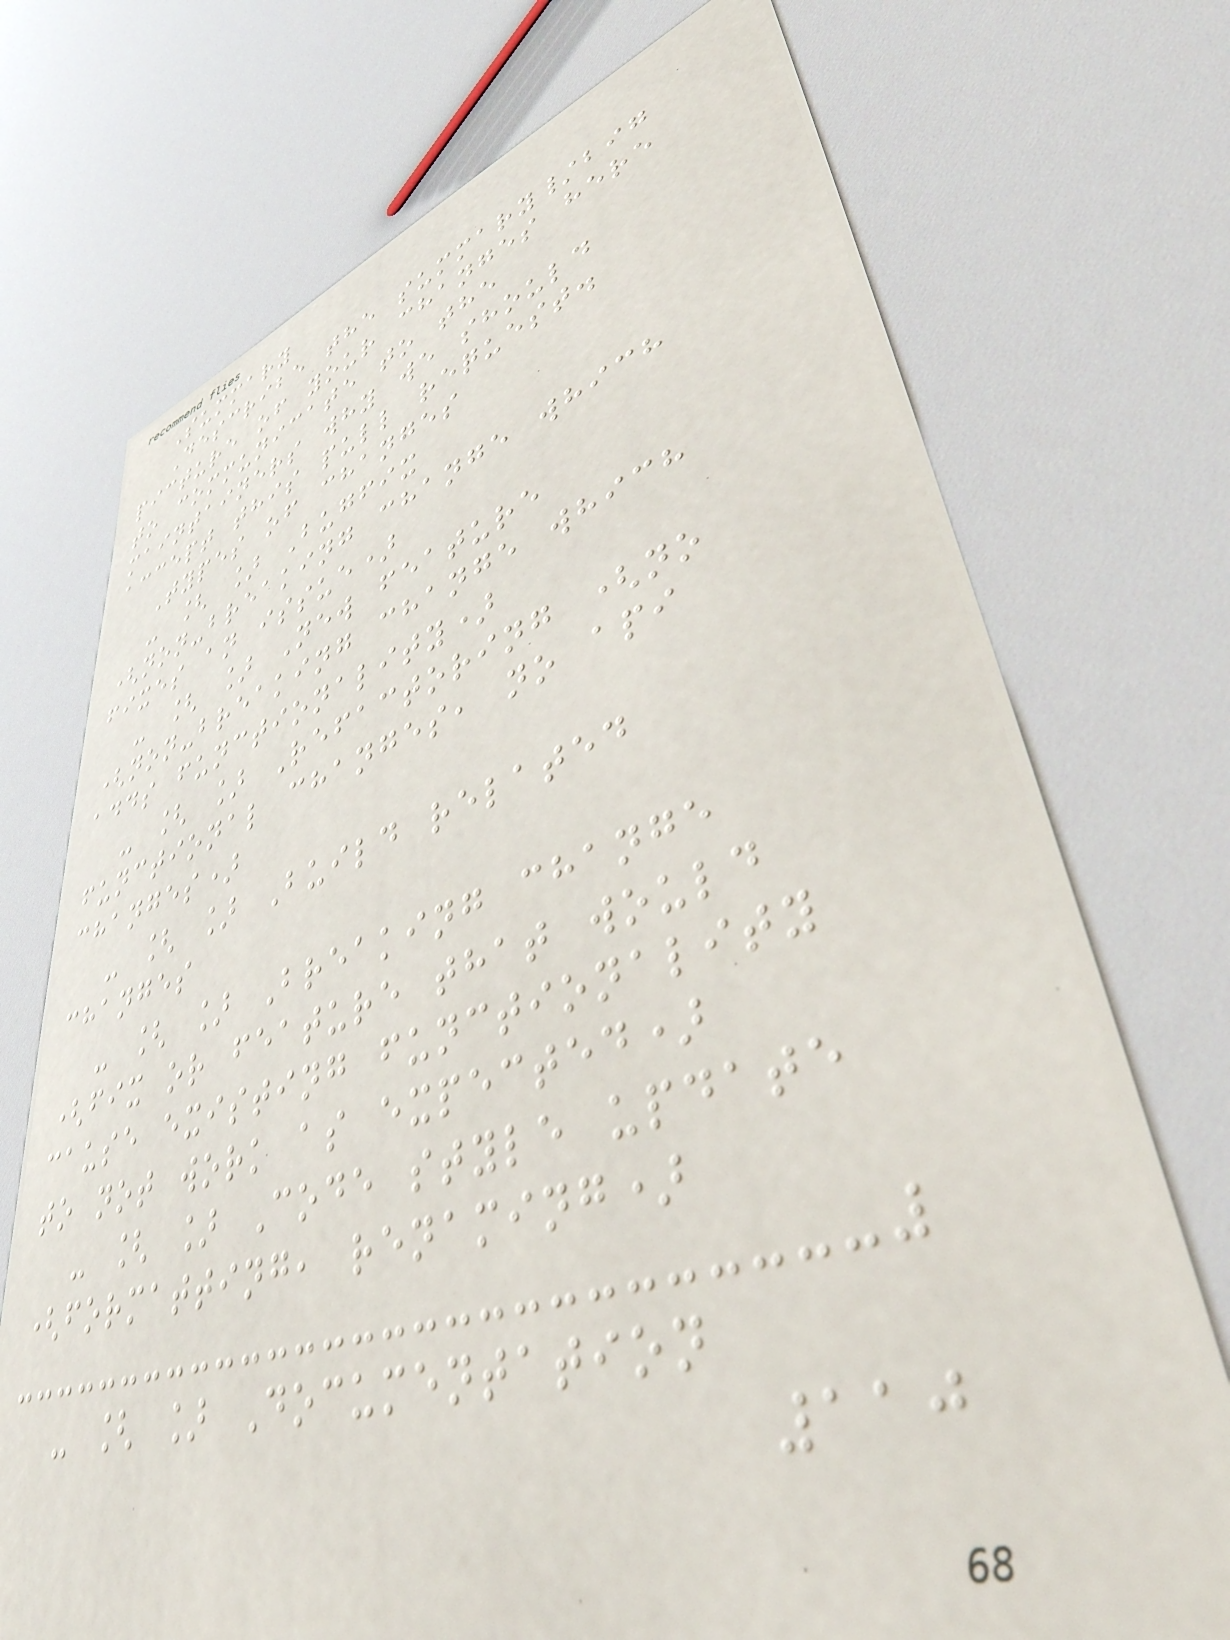Summary
Describe the summary/big
picture of your changes here
to communicate to the
maintainers why we should
accept this pull request.
Types of changes
- [ ] Bugfix
(non-breaking change which
fixes an issue)
- [ ] New feature
(non-breaking change which
adds functionality)
- [ ] Refactoring (no
functional changes, no api
changes)
- [ ] Build related
changes
- [ ] Breaking change
(fix or feature that would
cause existing functionality
to not work as expected)
- [ ] Code style update
(formatting, renaming)
- [ ] Documentation
110
